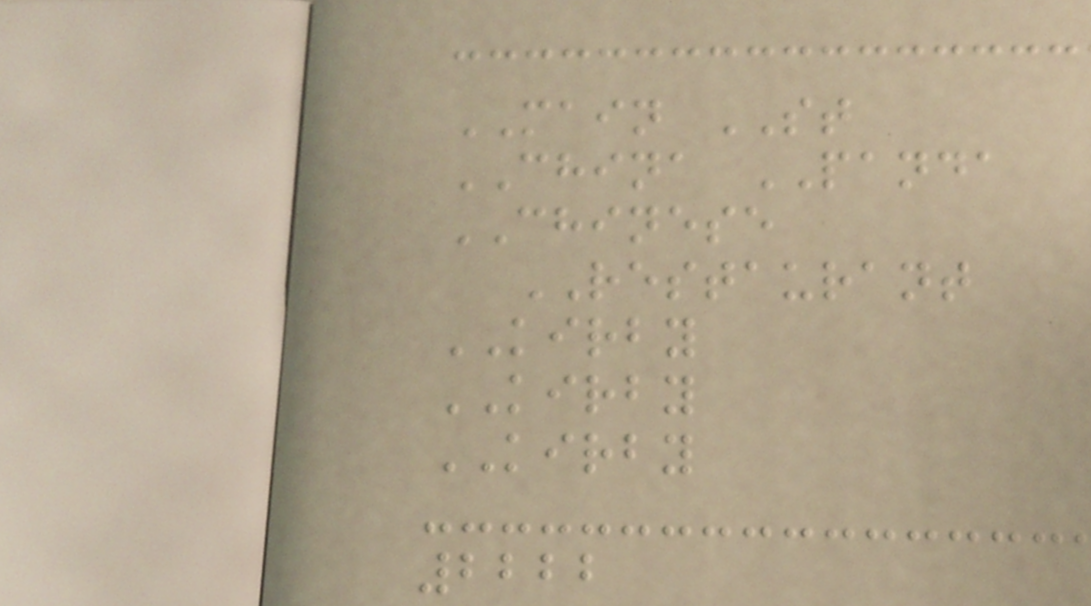MAIN ST
CHINA PANDA
CHINESE
RESTAURANT
KIRBY
KIRBY
KIRBY
2222
